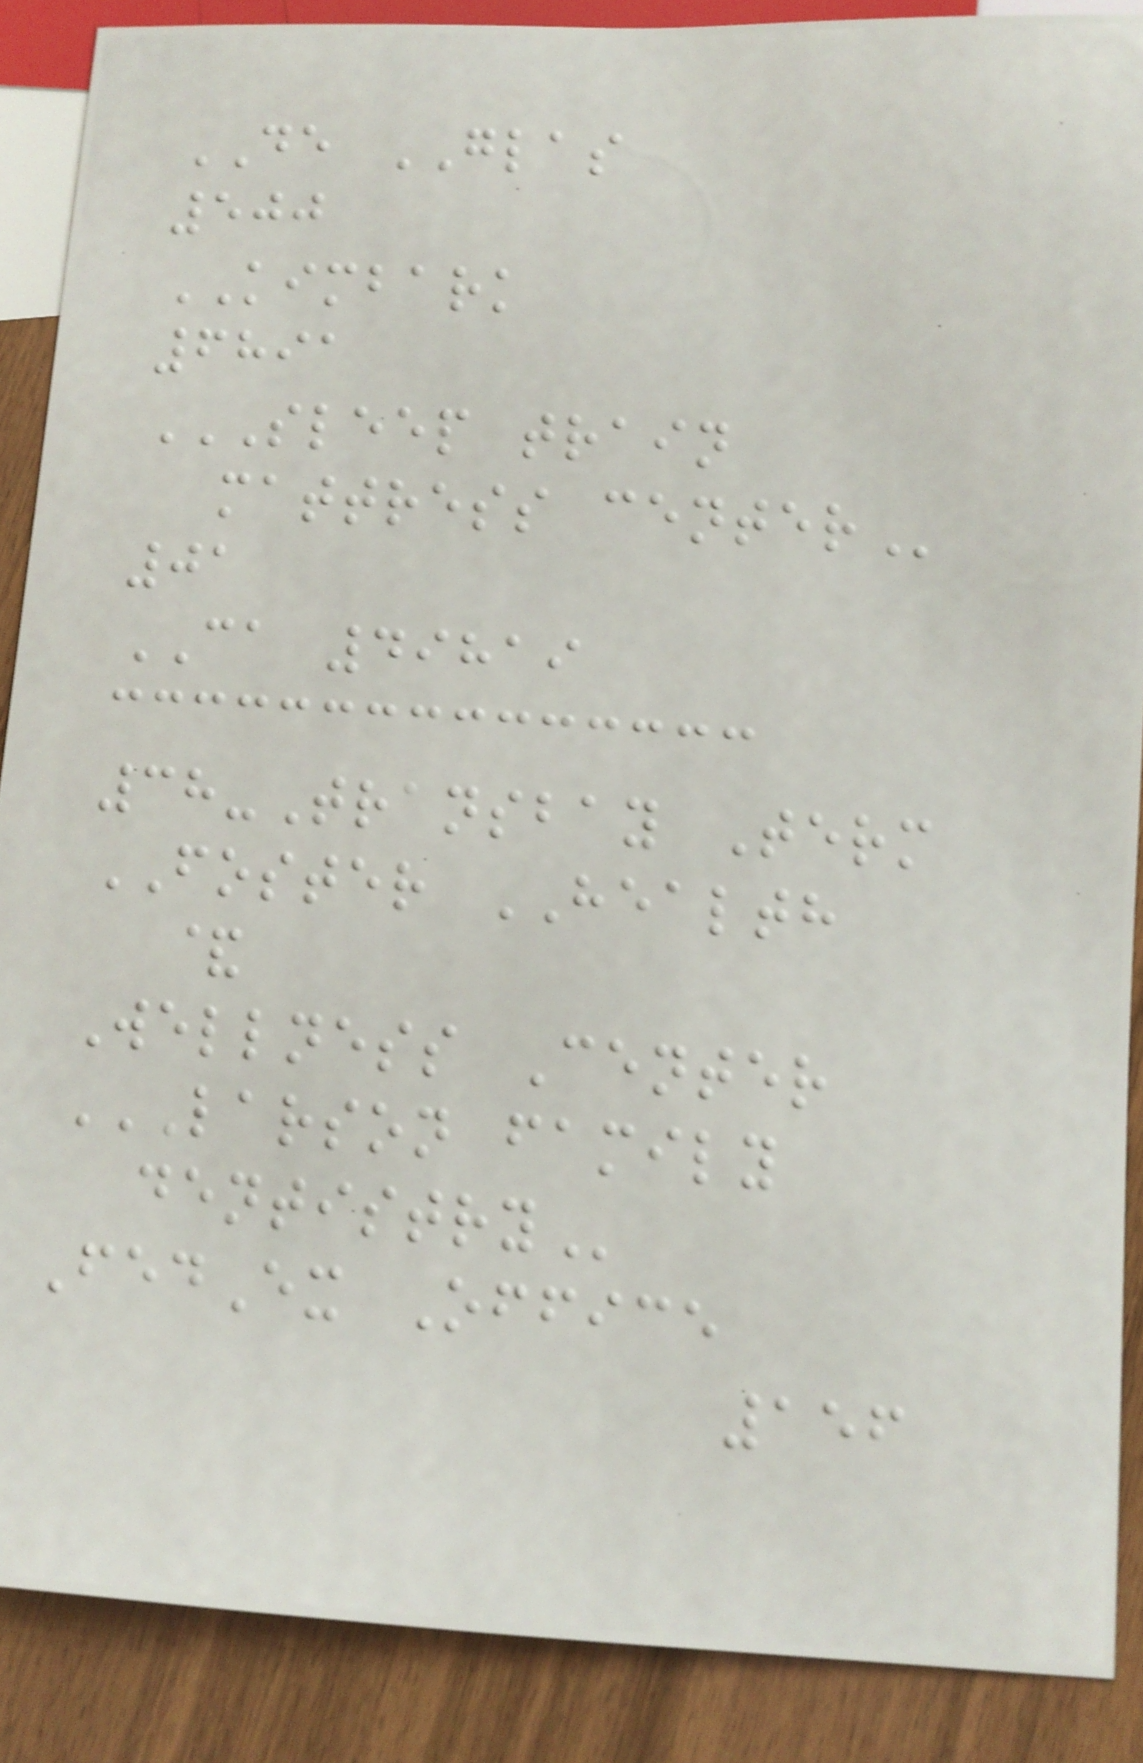DE GLAS
500
KIMBARK
6891
SLEEP TRAIN
MATTRESS CENTER
01
CA 49819
38-Transbay Term
FOSTER HEALTH
&
Wellness Center
LARSON FAMILY
DENTISTRY
FedEx Office
156
